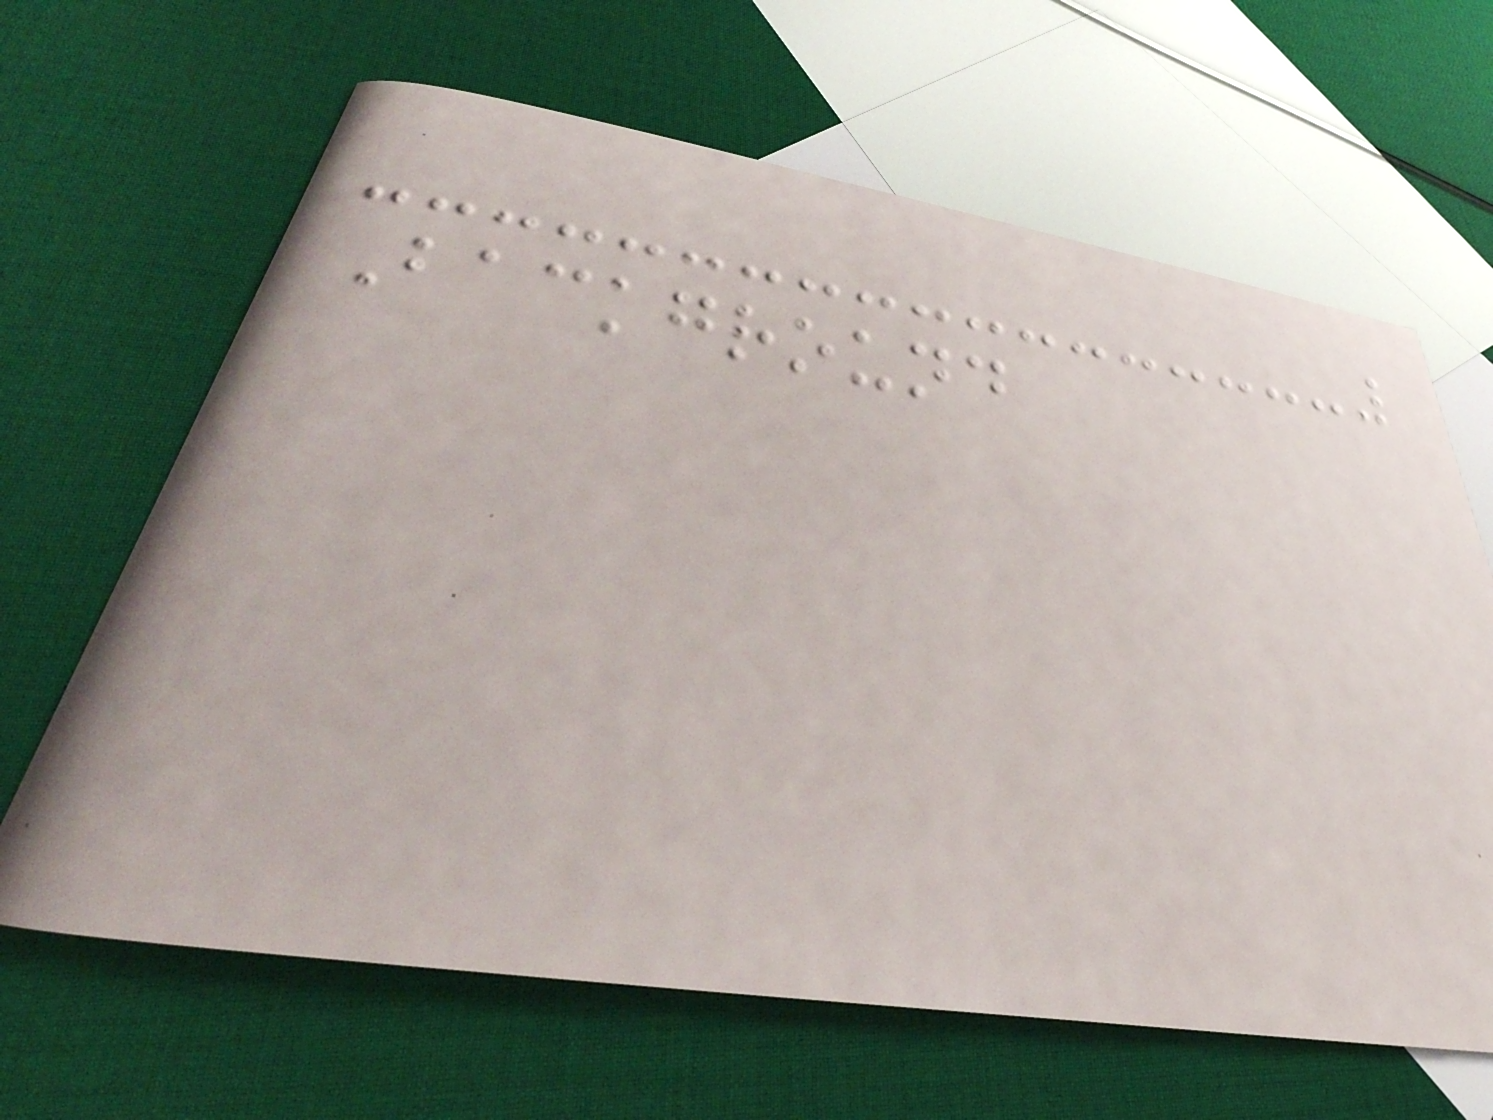Background
